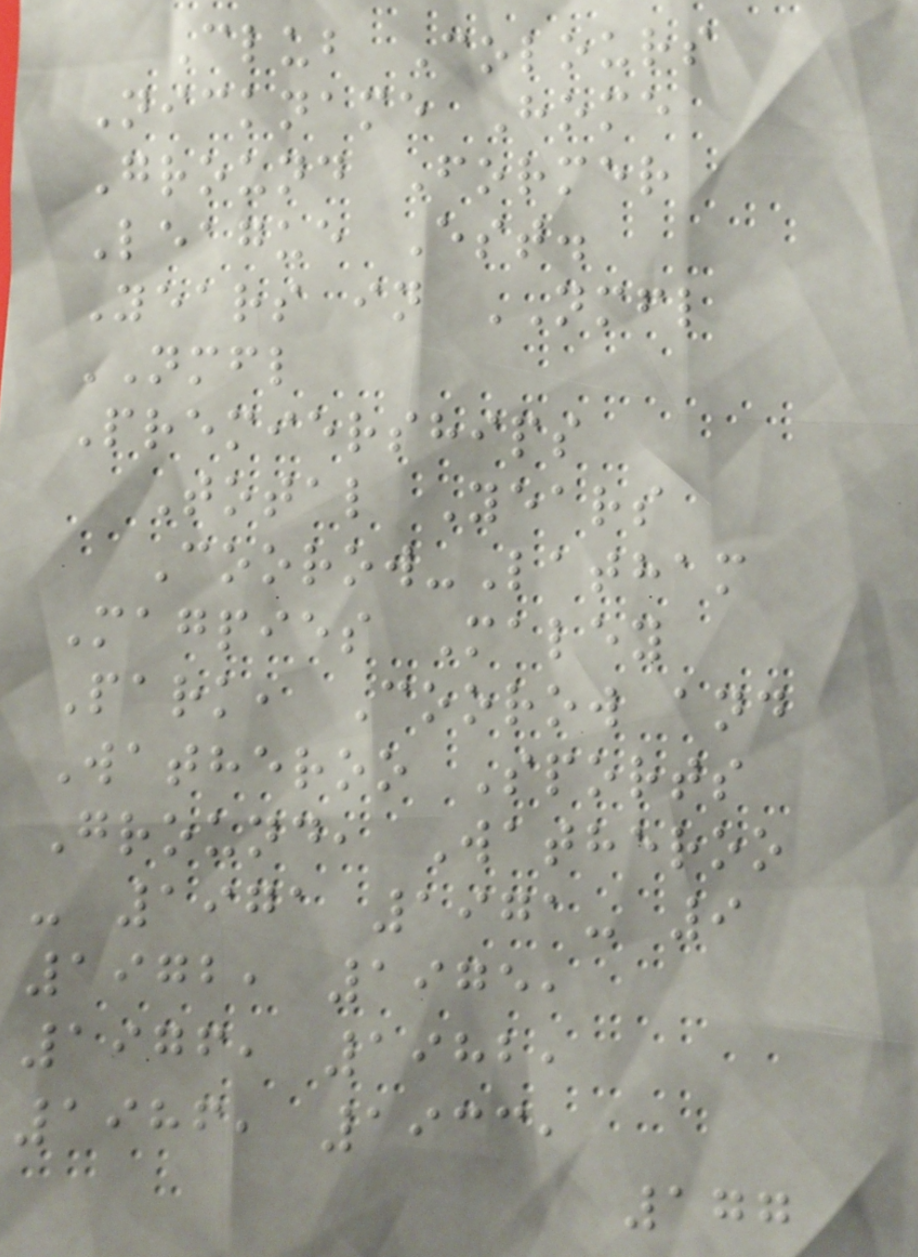Club Colours
Nickname Home
Ground Former
League Est.
Years in NMFL
NMFL
Premierships
Total Years
Coorow-Latham
Magpies Maley
Park, Coorow and
Watheroo Sports
Ground, Watheroo
- 1971 1971- 9
1972, 1975,
1976, 1982,
1986, 1933,
177
